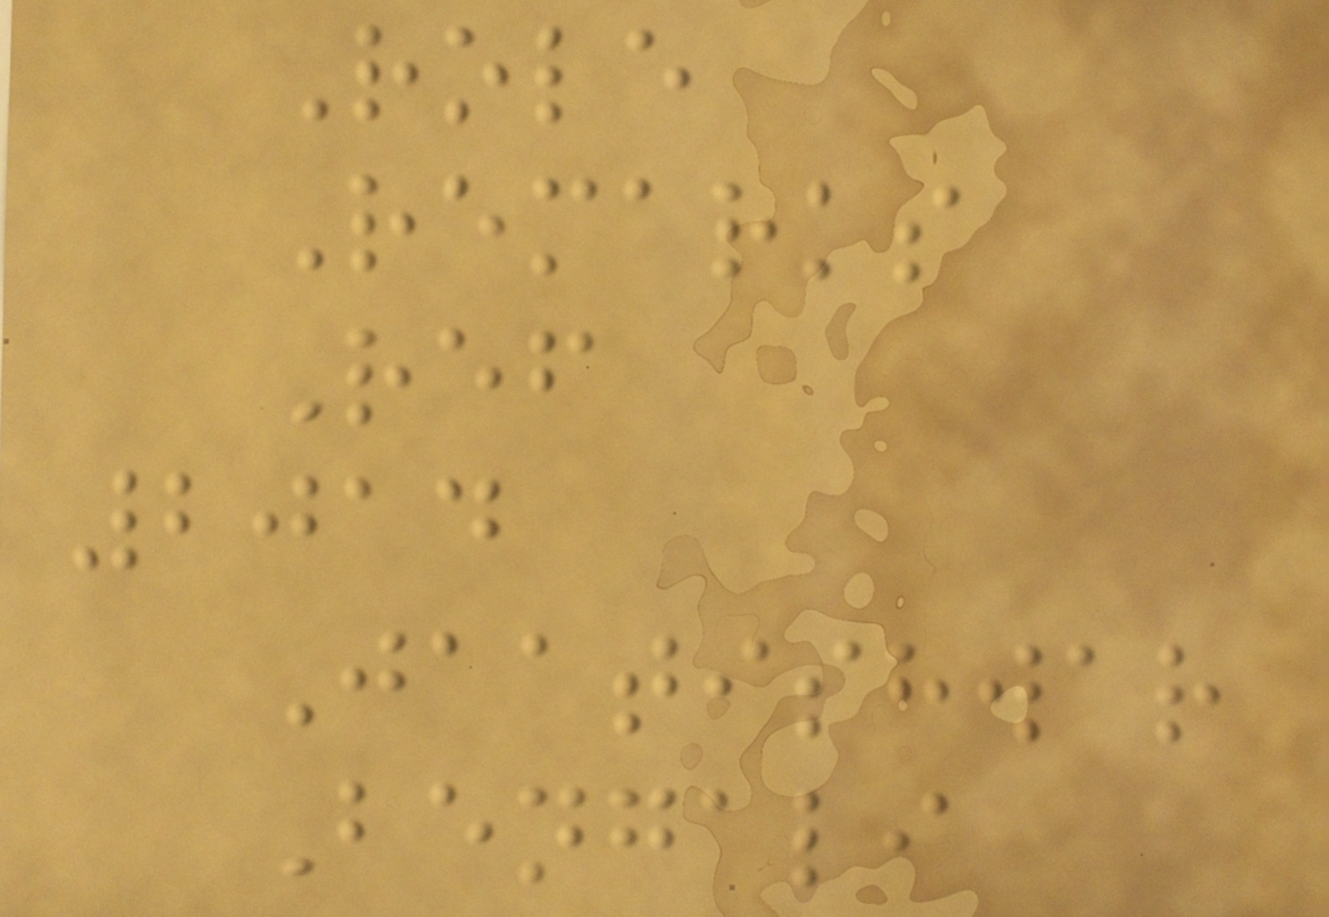Role
Remarks
Ref
2014
Jaatishwar
Bengali
